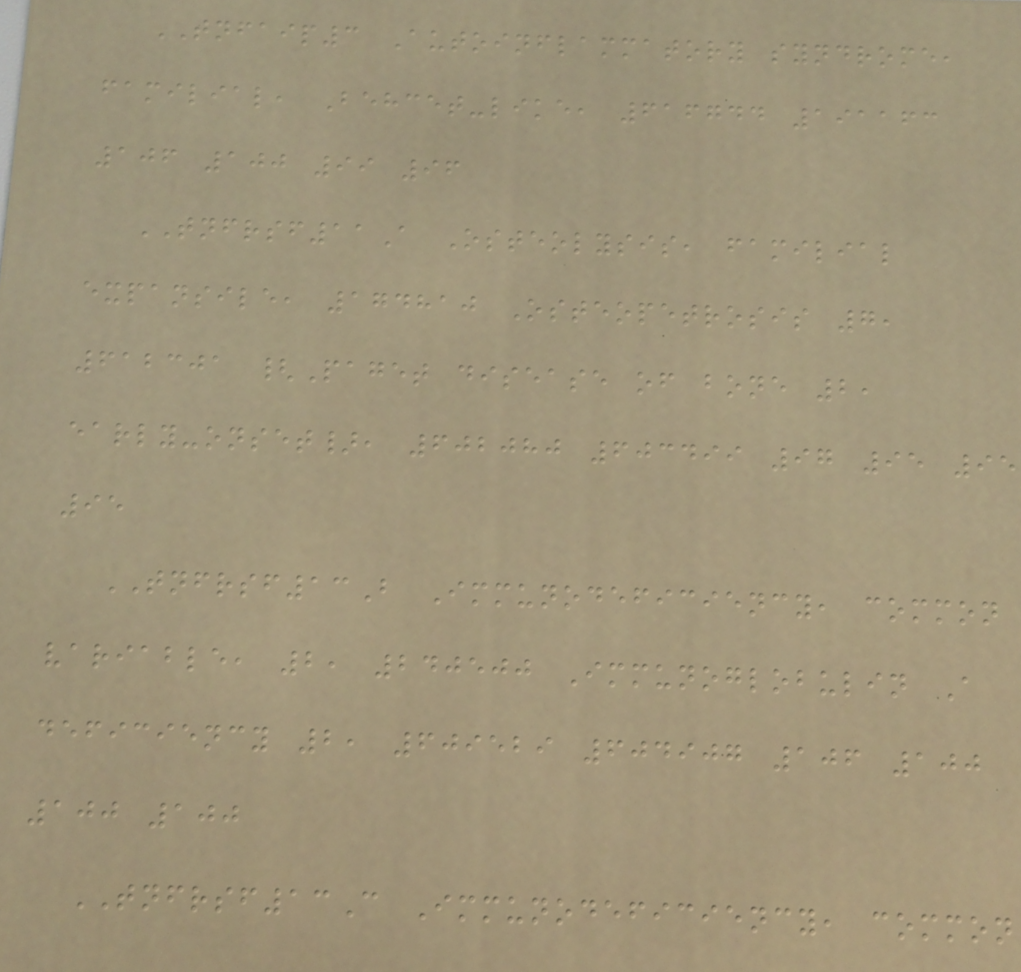TNFAIP3 Autoinflammatory syndrome,
familial, Behcet-like, 616744 191163
106 100 99 96
TNFRSF11A Osteolysis, familial
expansile, 174810 Osteopetrosis 7,
612301 {Paget disease of bone 2,
early-onset}, 602080 603499 97 95 95
95
TNFRSF13B Immunodeficiency, common
variable, 2, 240500 Immunoglobulin A
deficiency 2, 609529 604907 106 100
100 100
TNFRSF13C Immunodeficiency, common
